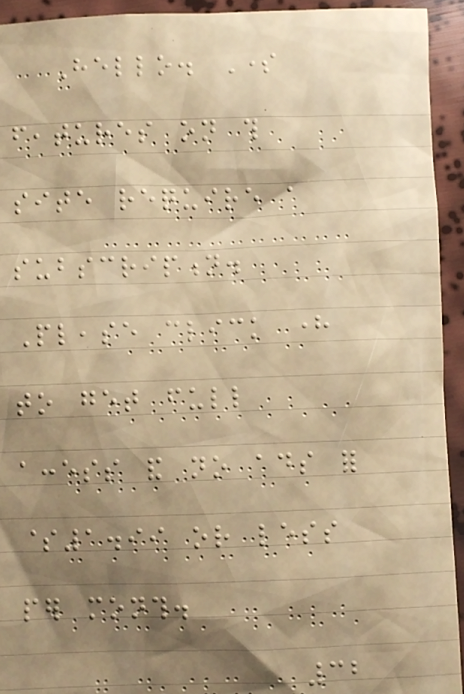Hello. Some
features on this
site require a
subscription.
Please click here
to get full
access and no ads for
$1.99 or less
per month.
32
